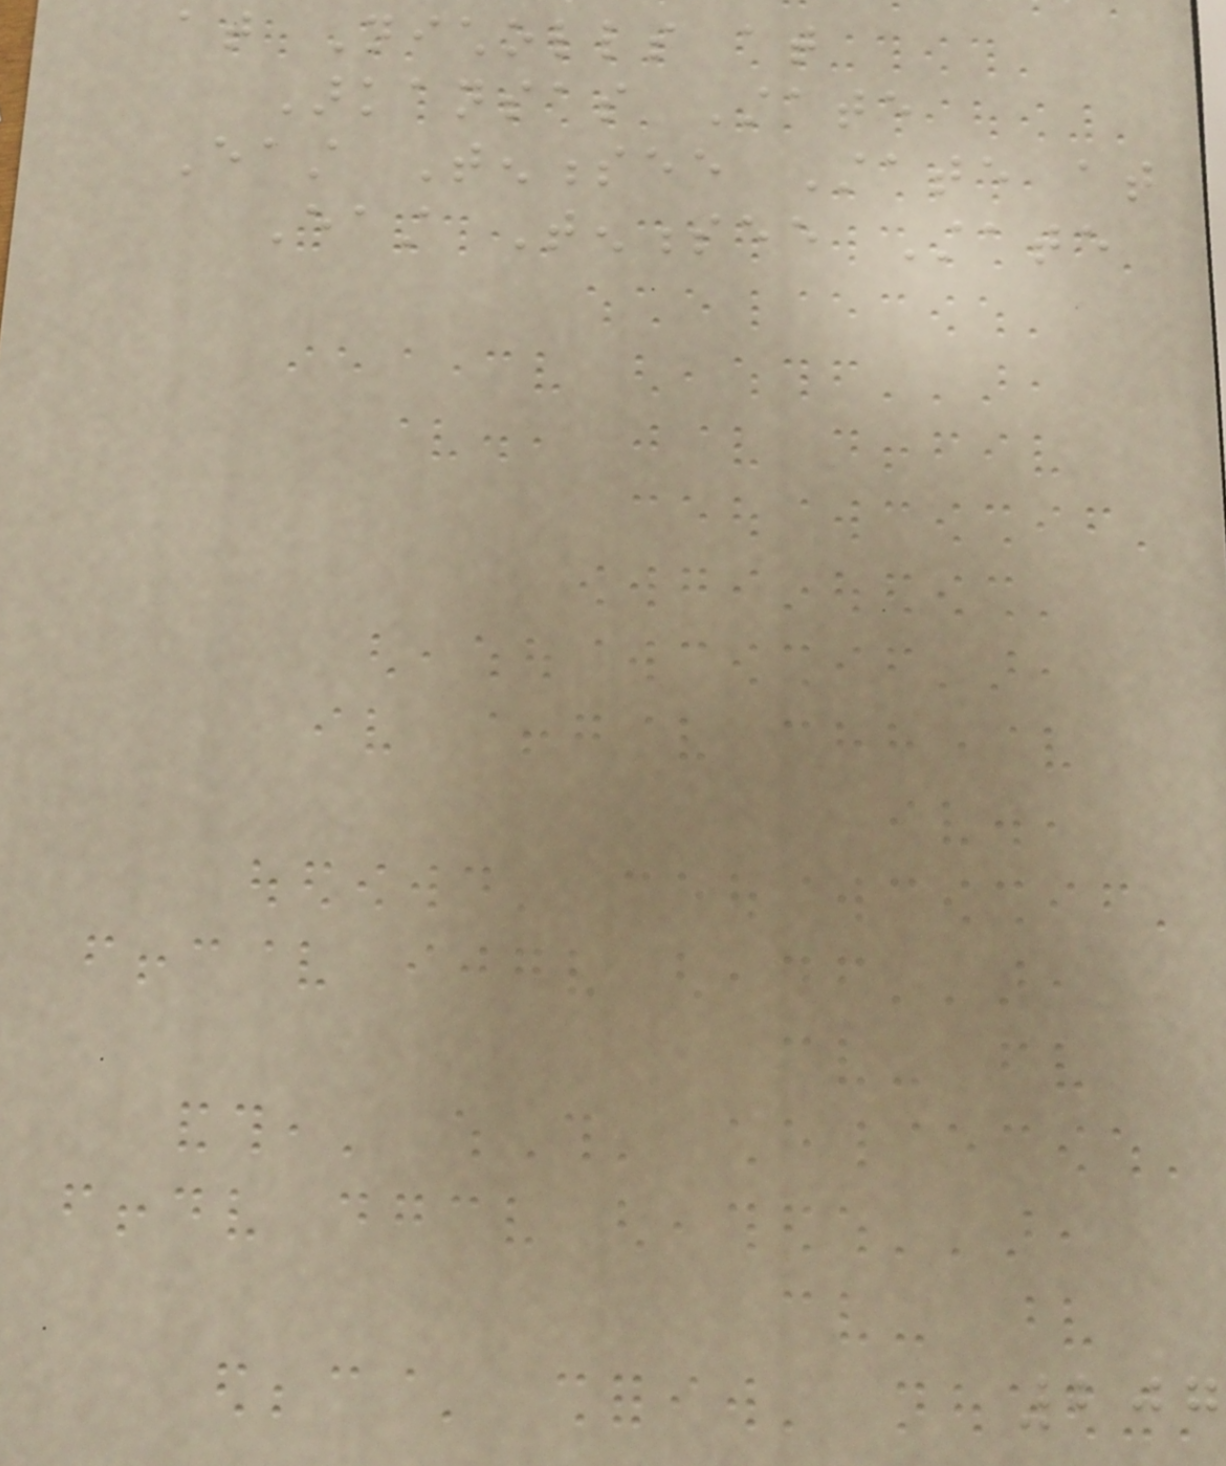at Nicholls at
Arkansas State
East Tennessee State at
East Tennessee State
207
